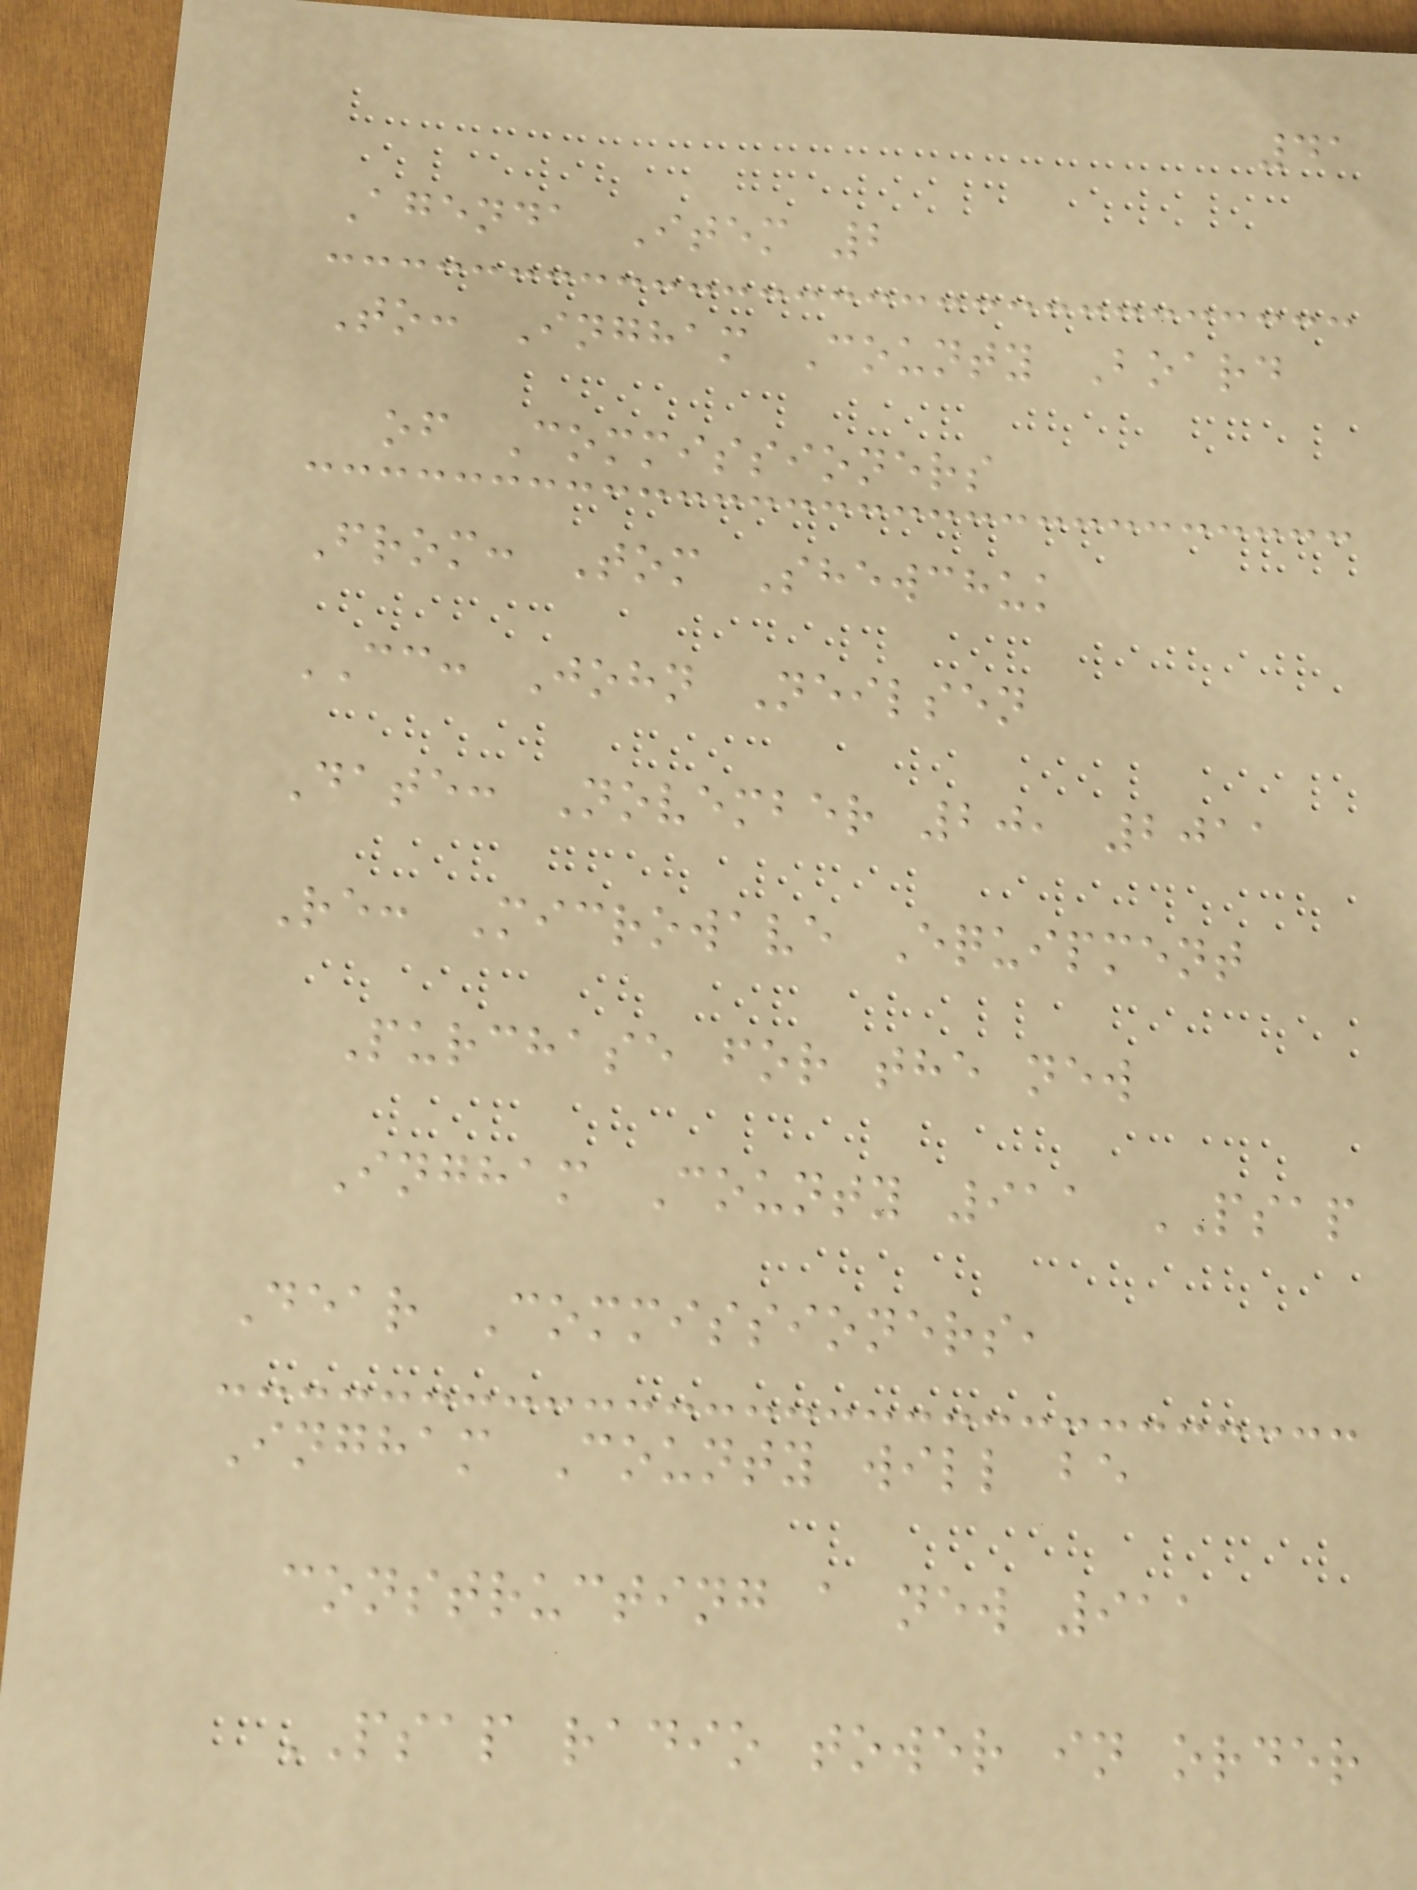41
Agenda Item 2
To: Ingham County Board
of Commissioners
From: Tom Shewchuk
CC: John Neilsen
Date: November 20, 2011
Re: Microwave Equipment
Purchase for the new
Ingham County 911 PSAP
Dear Commissioners,
Ingham County will be
constructing a new 911
PSAP radio tower in order
